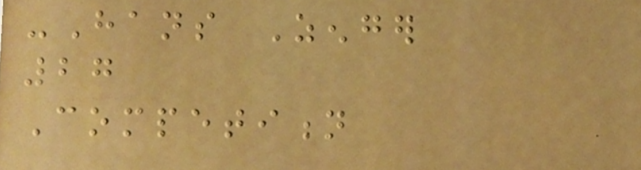-Hans Zenger
27
Competition
